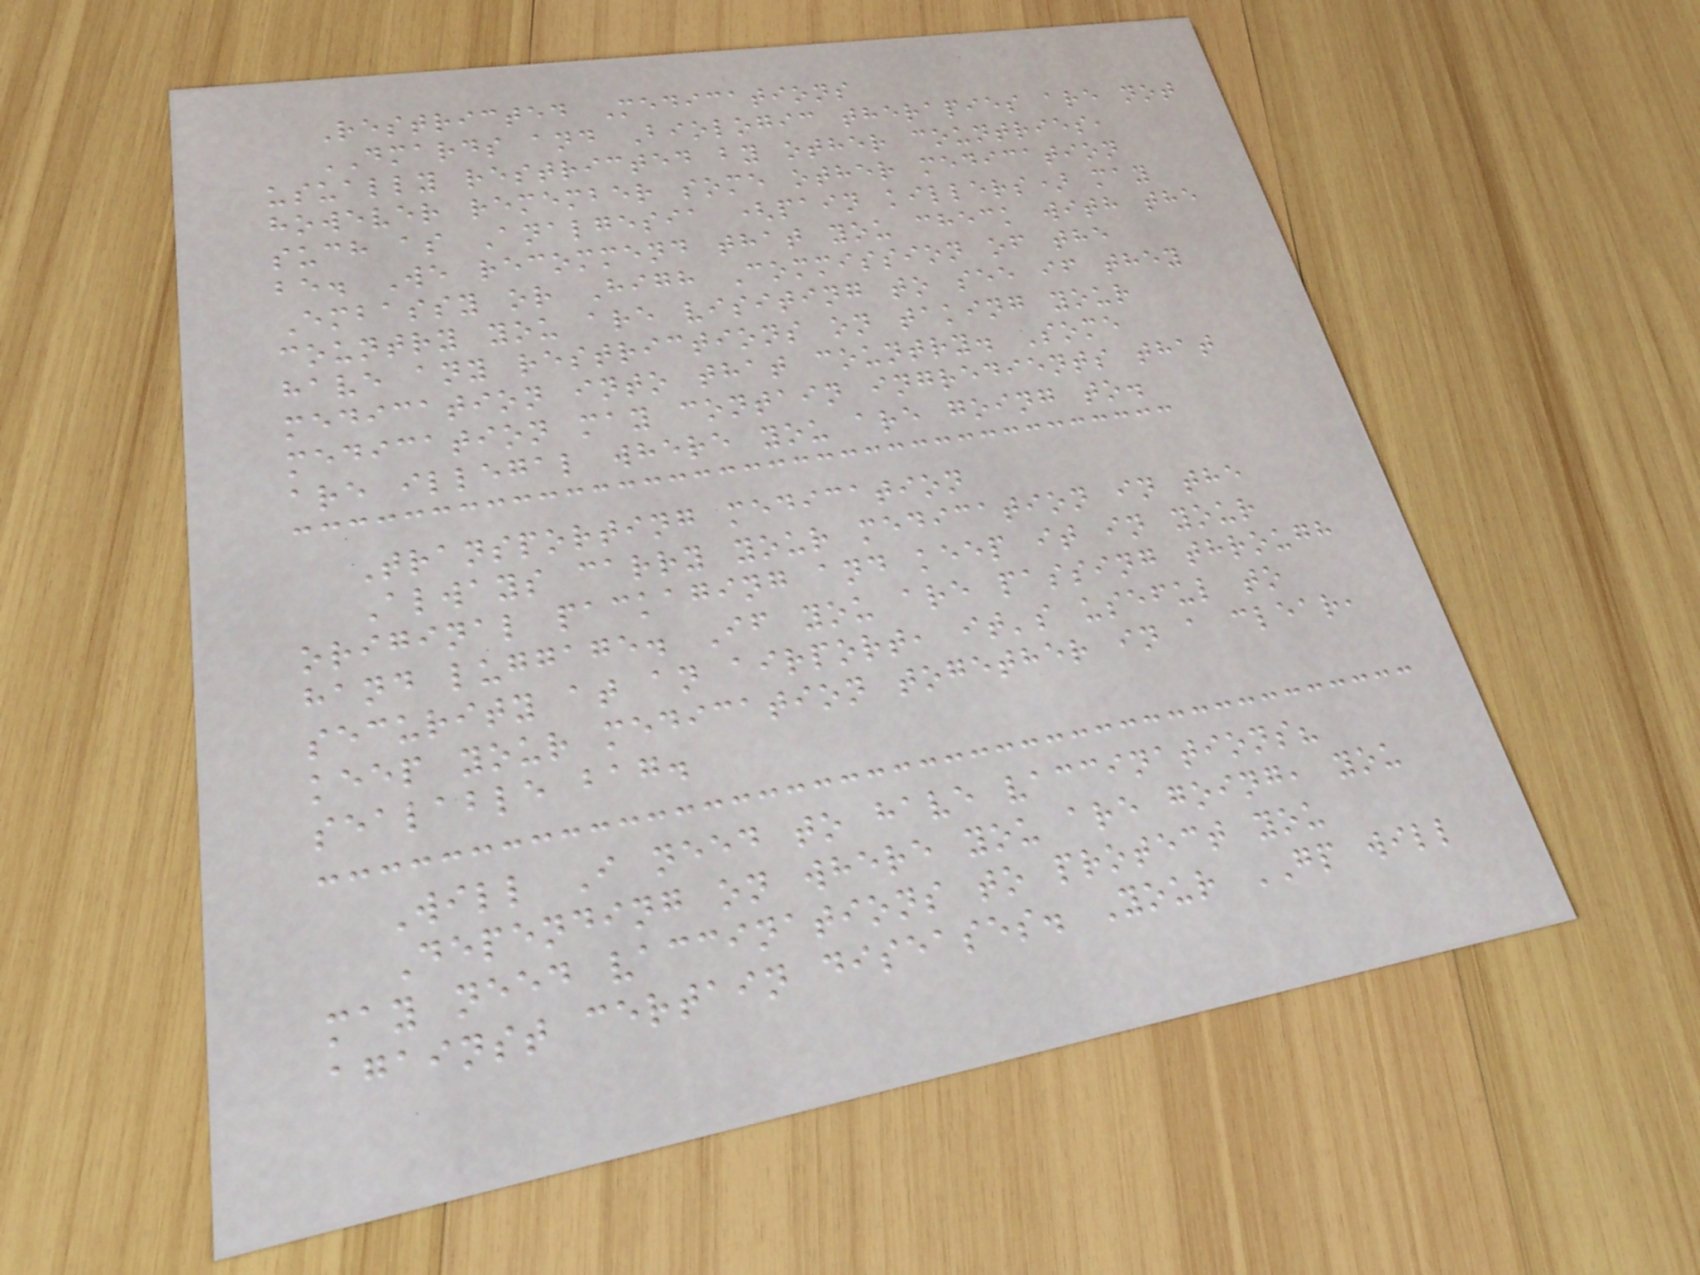Restricted Medications
DMARDS and Biologic therapies are not
usually restricted by other countries,
however remember some other medication
such as Analgesia (pain killers) may
be. We recommend that you check with the
Embassy or High Commission of the
country you are visiting to see if they
have any restrictions on taking your
medication into that country. Some
medication may contain ingredients that
are illegal where you are going to.
Transporting medication
Always carry your medication in the
original packaging and keep it in your
hand luggage. If you are passing through
security at an airport, it's useful to
keep your medication together in a clear,
sealable bag.
Will I need to have vaccinations?
Depending on where you are going, you
may need vaccinations to protect you
against certain diseases. Your GP will
